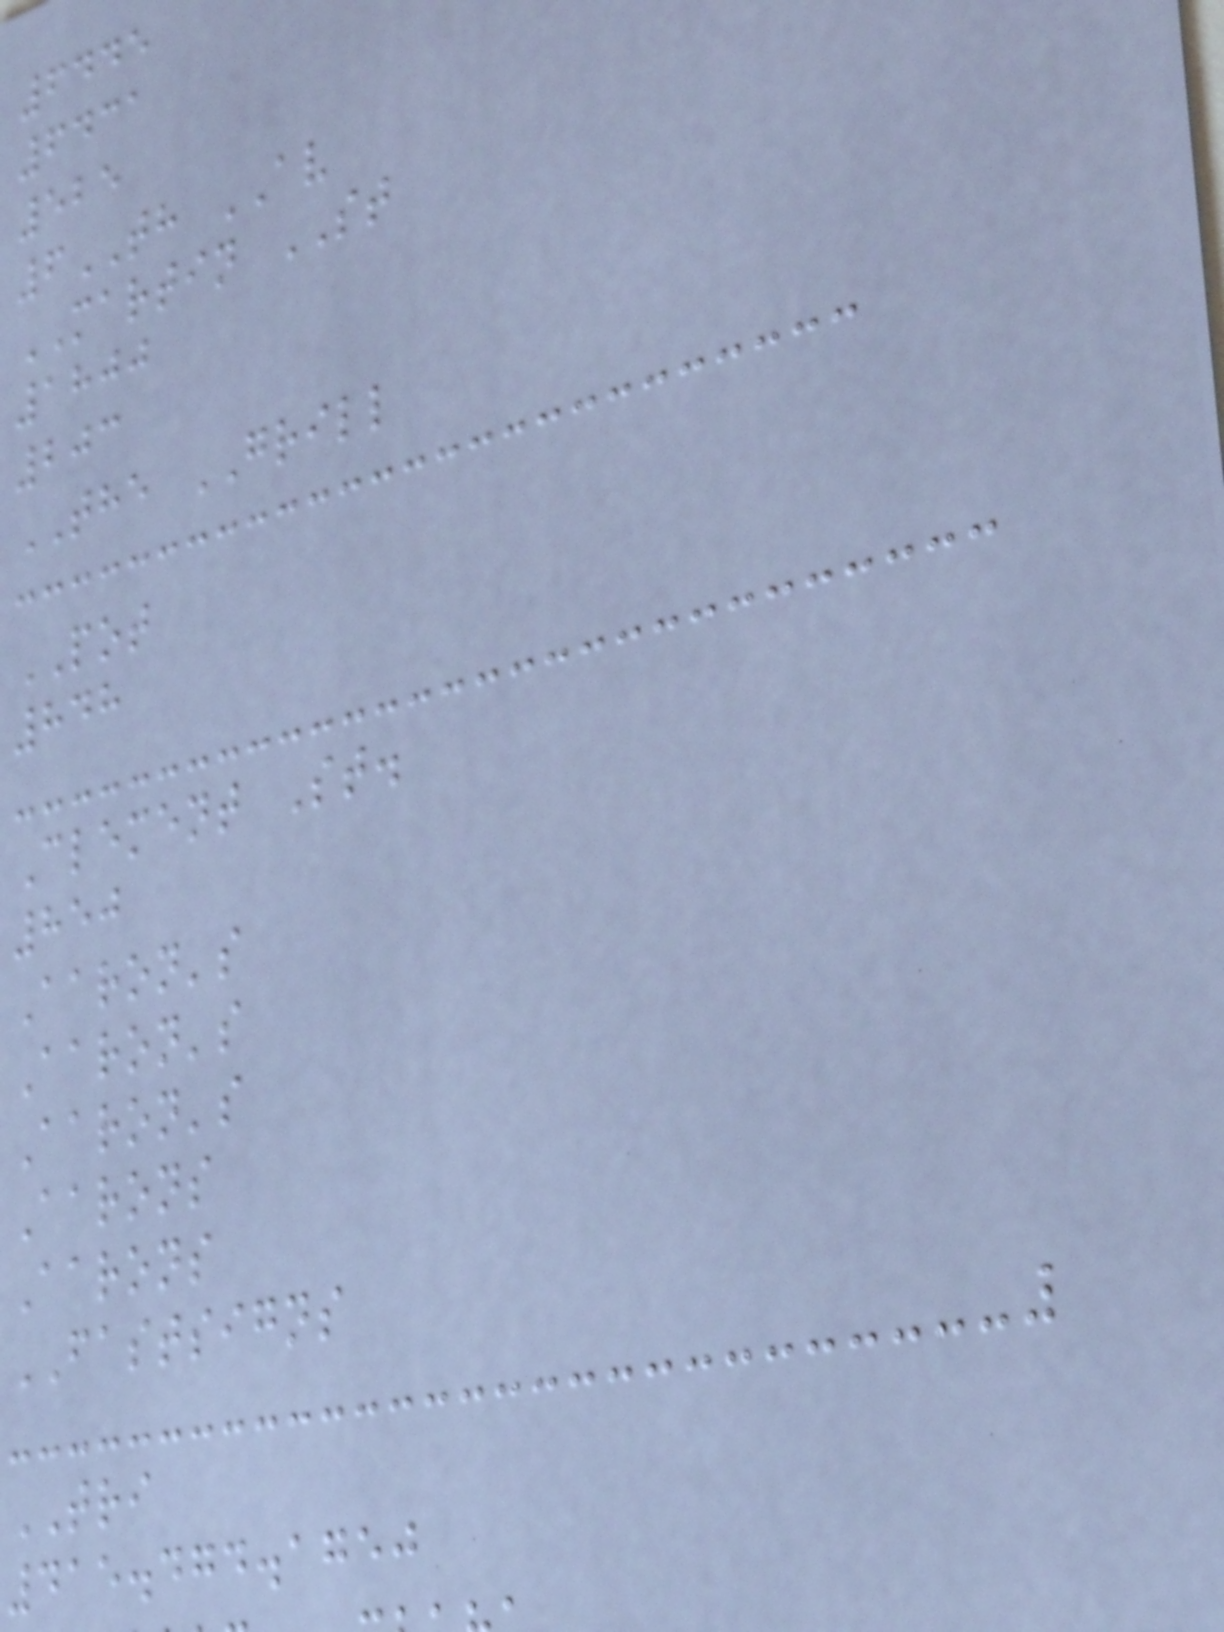6445
6431
525
6TH AV
MARTIN ST
1800
203
THE GRILL
POT
848
Clement St.
850
Aaron's
Aaron's
Aaron's
Aarons
Aarons
FASTSIGNS
TRI
415.474.1750
